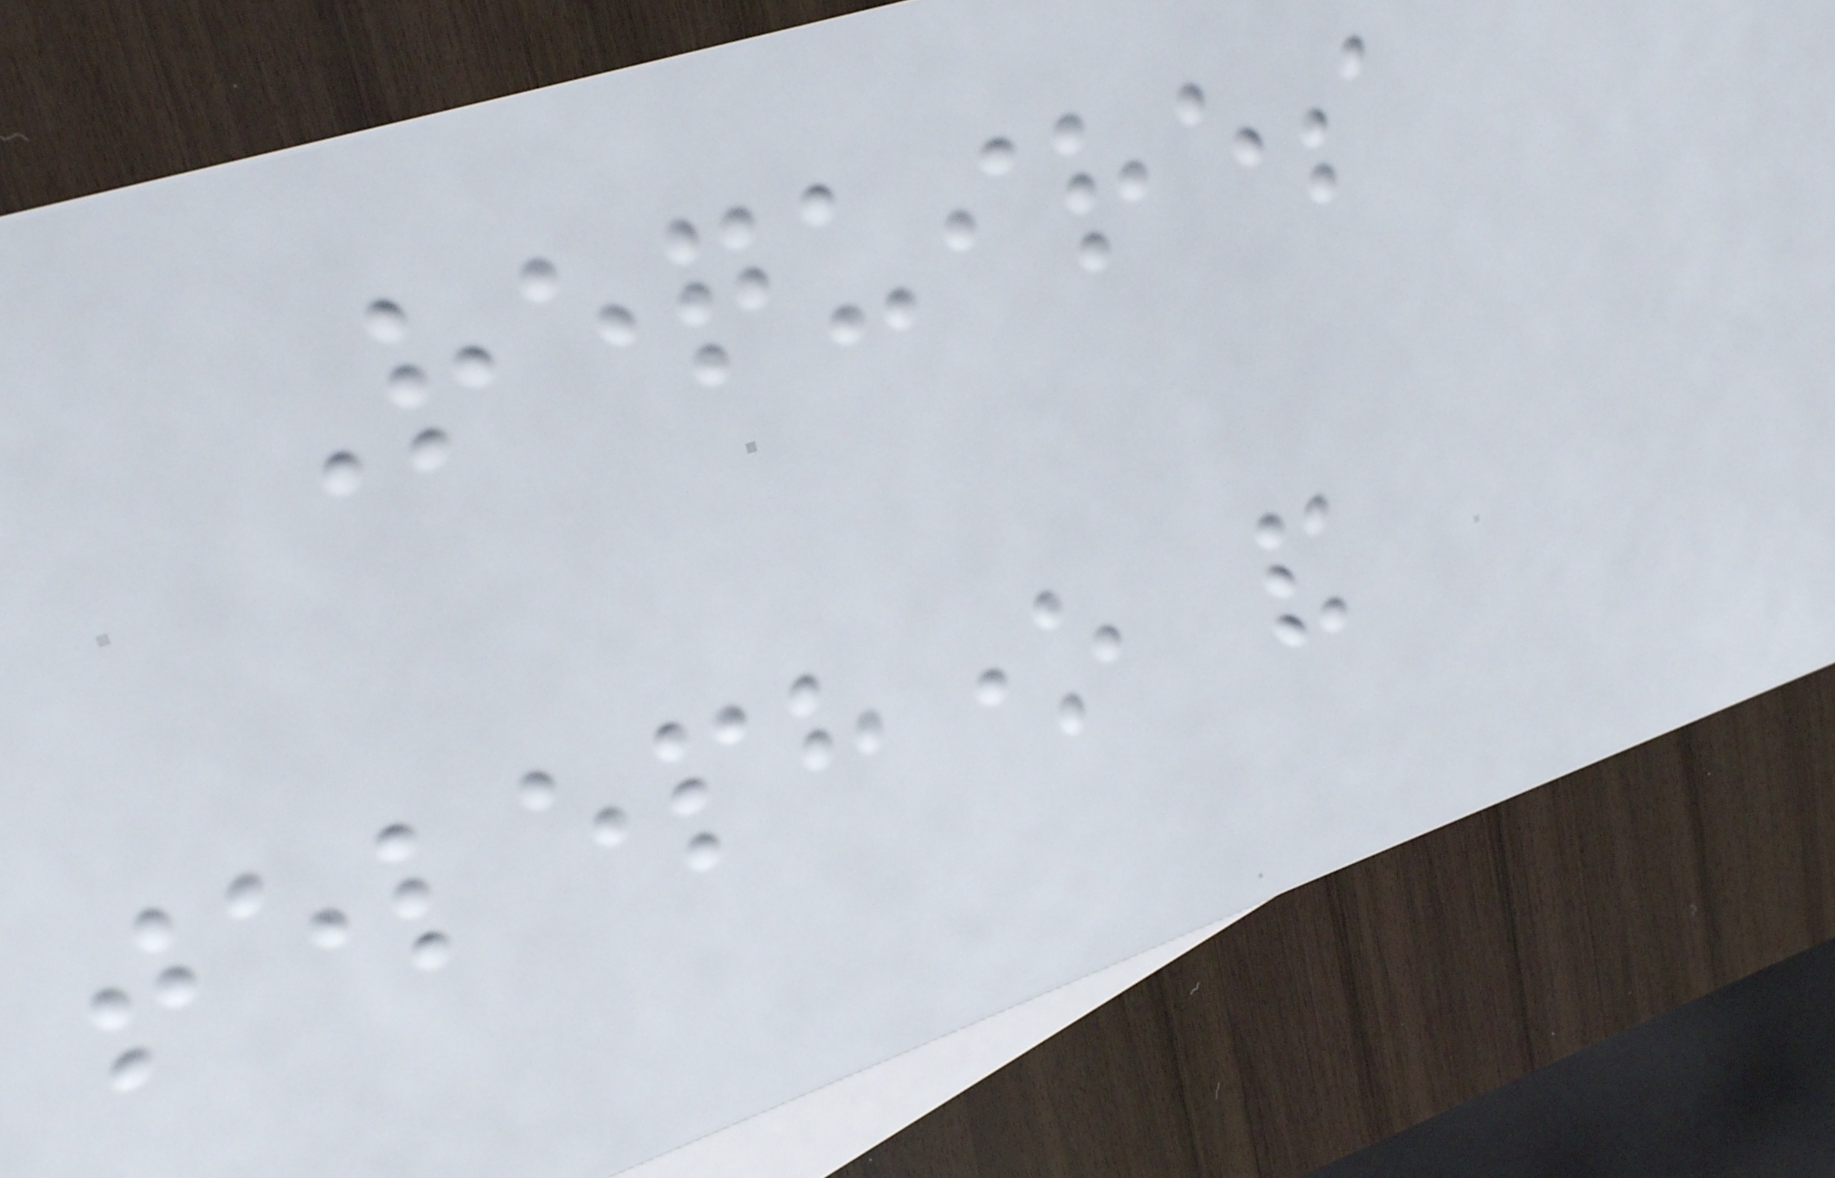Requires
telephone and
